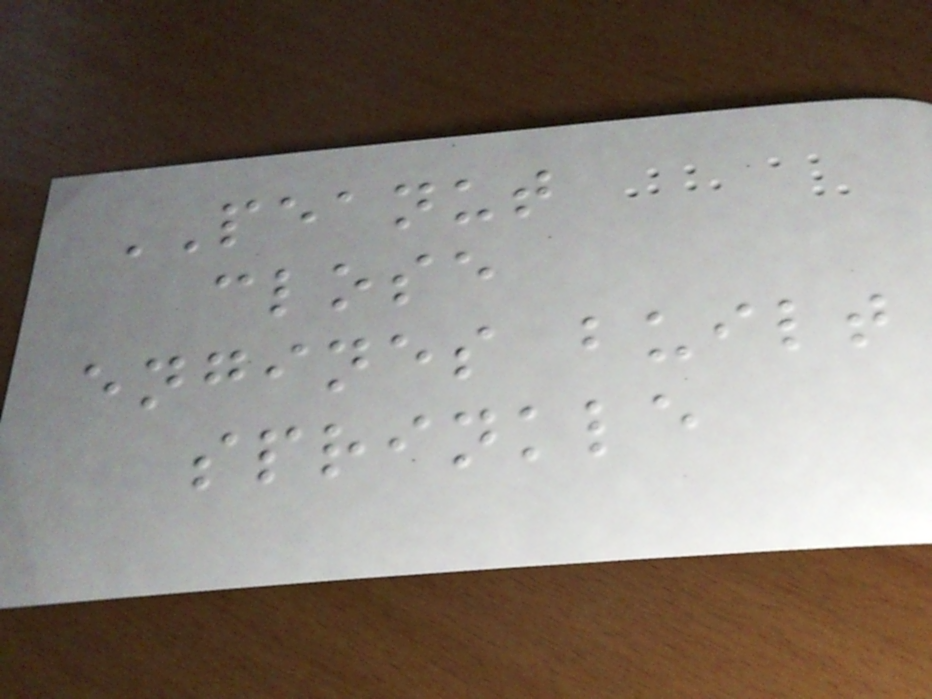PEANUT
close
engines built
sprinkle
